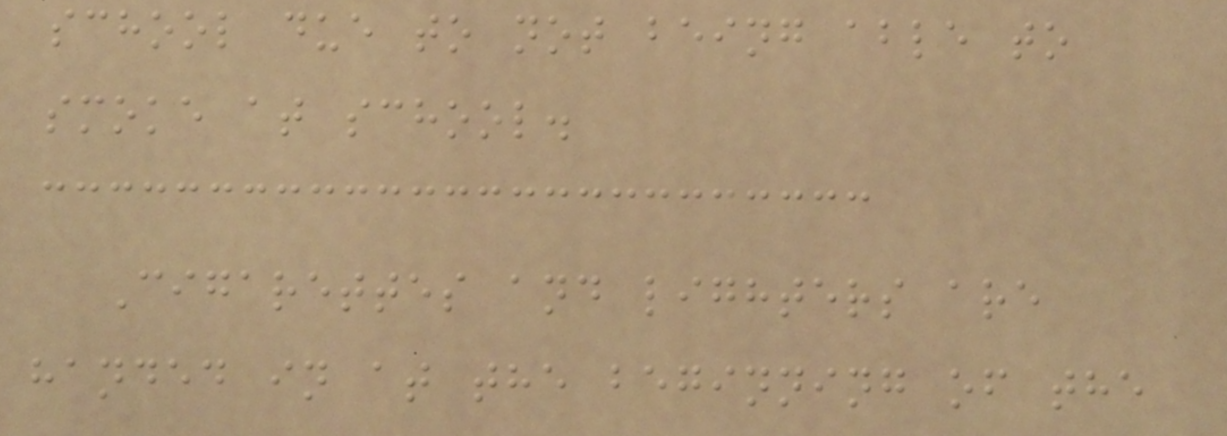school due to not being able to
smoke at school.
Cigarettes and lighters are
handed in at the beginning of the
